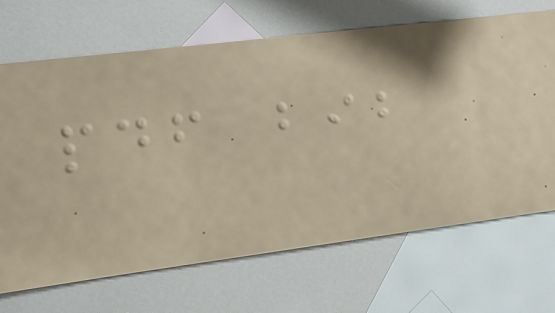pdf bib
